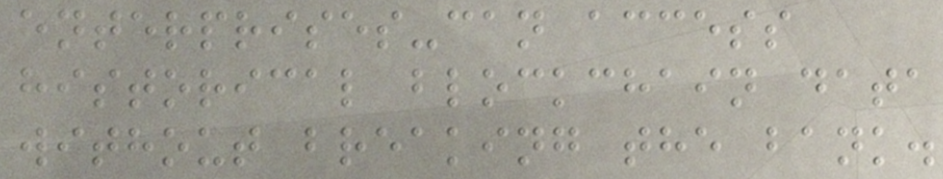enterprises-can access
historical blockchain data
without breaking the bank.
